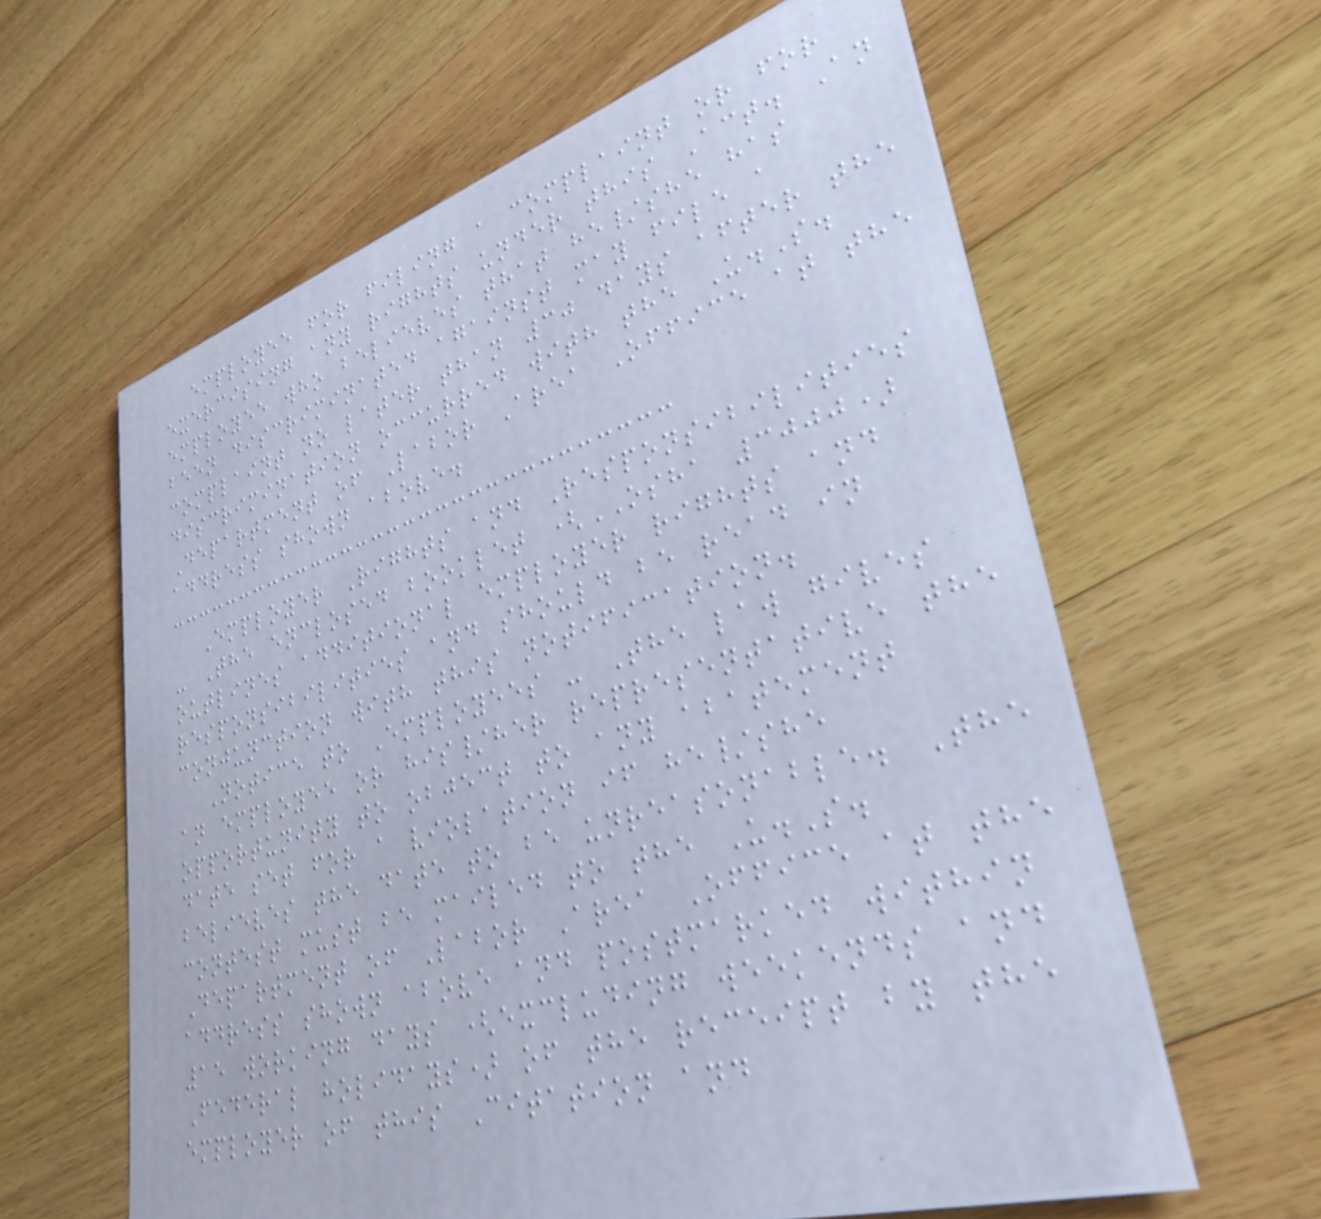employee for filing a complaint or for
exercising any rights under this Act. An
employee who believes that he/she has
been discriminated against may file a
complaint no later than 30 days after the
discrimination occurred with the U.S.
Department of Labor Area Office at the
address shown above.
Employer Rights and Responsibilities
- The enclosed booklet (OSHA 3000)
outlines additional employer rights and
responsibilities and should be read in
conjunction with this notification.
Notice to Employees - The law gives
an employee or his/her representative the
opportunity to object to any abatement
date set for a violation if he/she
believes the date to be unreasonable. The
contest must be mailed to the U.S.
Department of Labor Area Office at the
address shown above and postmarked within
15 working days (excluding weekends and
Federal holidays) of the receipt by the
employer of this Citation and
